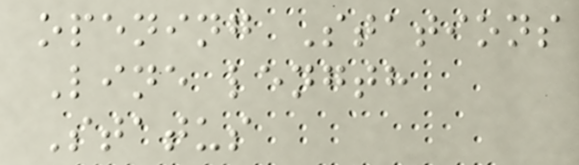opening Stations
Line length
Status
